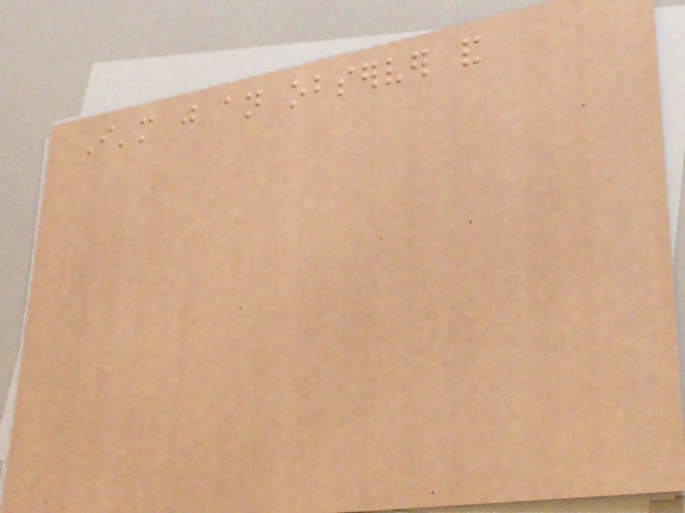I'm just an observer and
